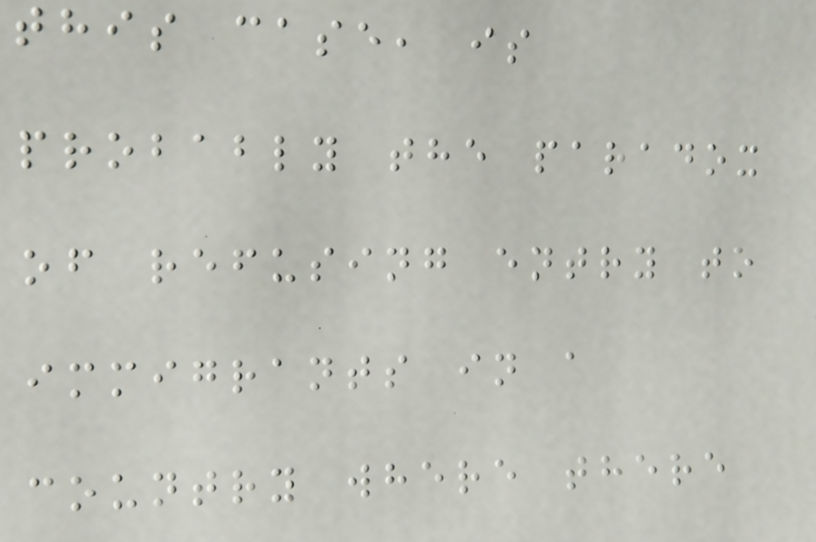this case, is
probably the paradox
of refusing entry to
immigrants in a
country where there
